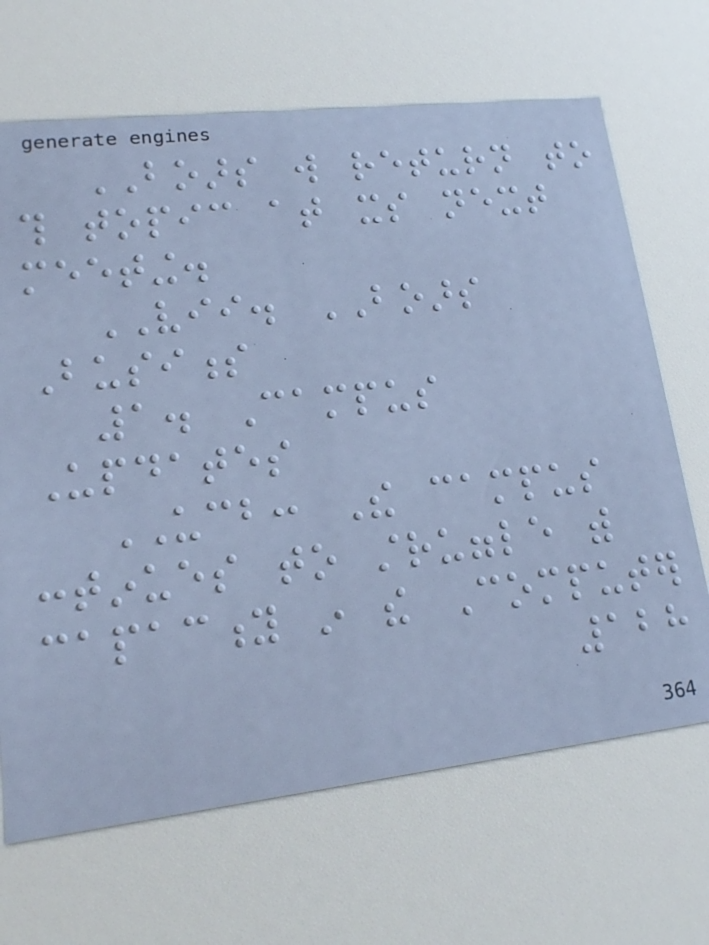BOARS will return to
this topic at its next
meeting.
VII. BOARS
Business
1. Campus
Updates
UCB: The campus
continues to struggle with
capacity in the Computer
128
